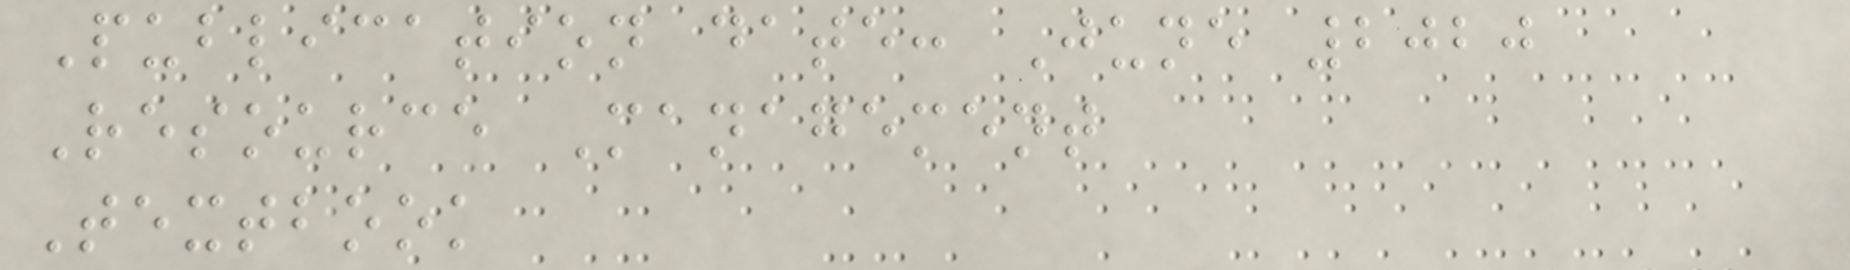Publication date: June 2020
Resource Management
Textbook
